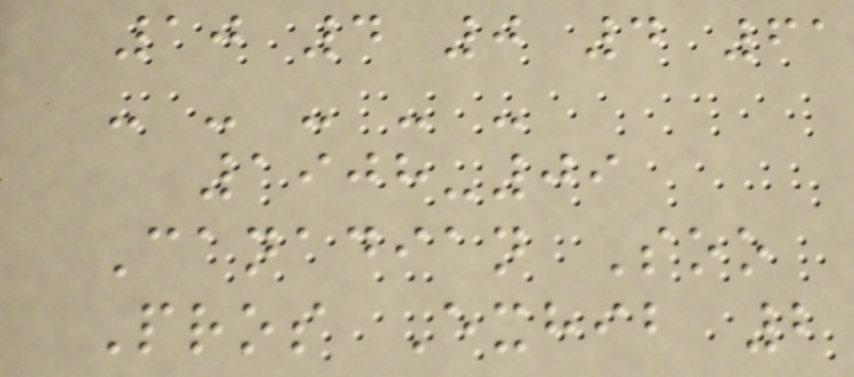10 4 0 4 61
- - - - -
1908-09
Canadian Soo
Pros Exhib 2
